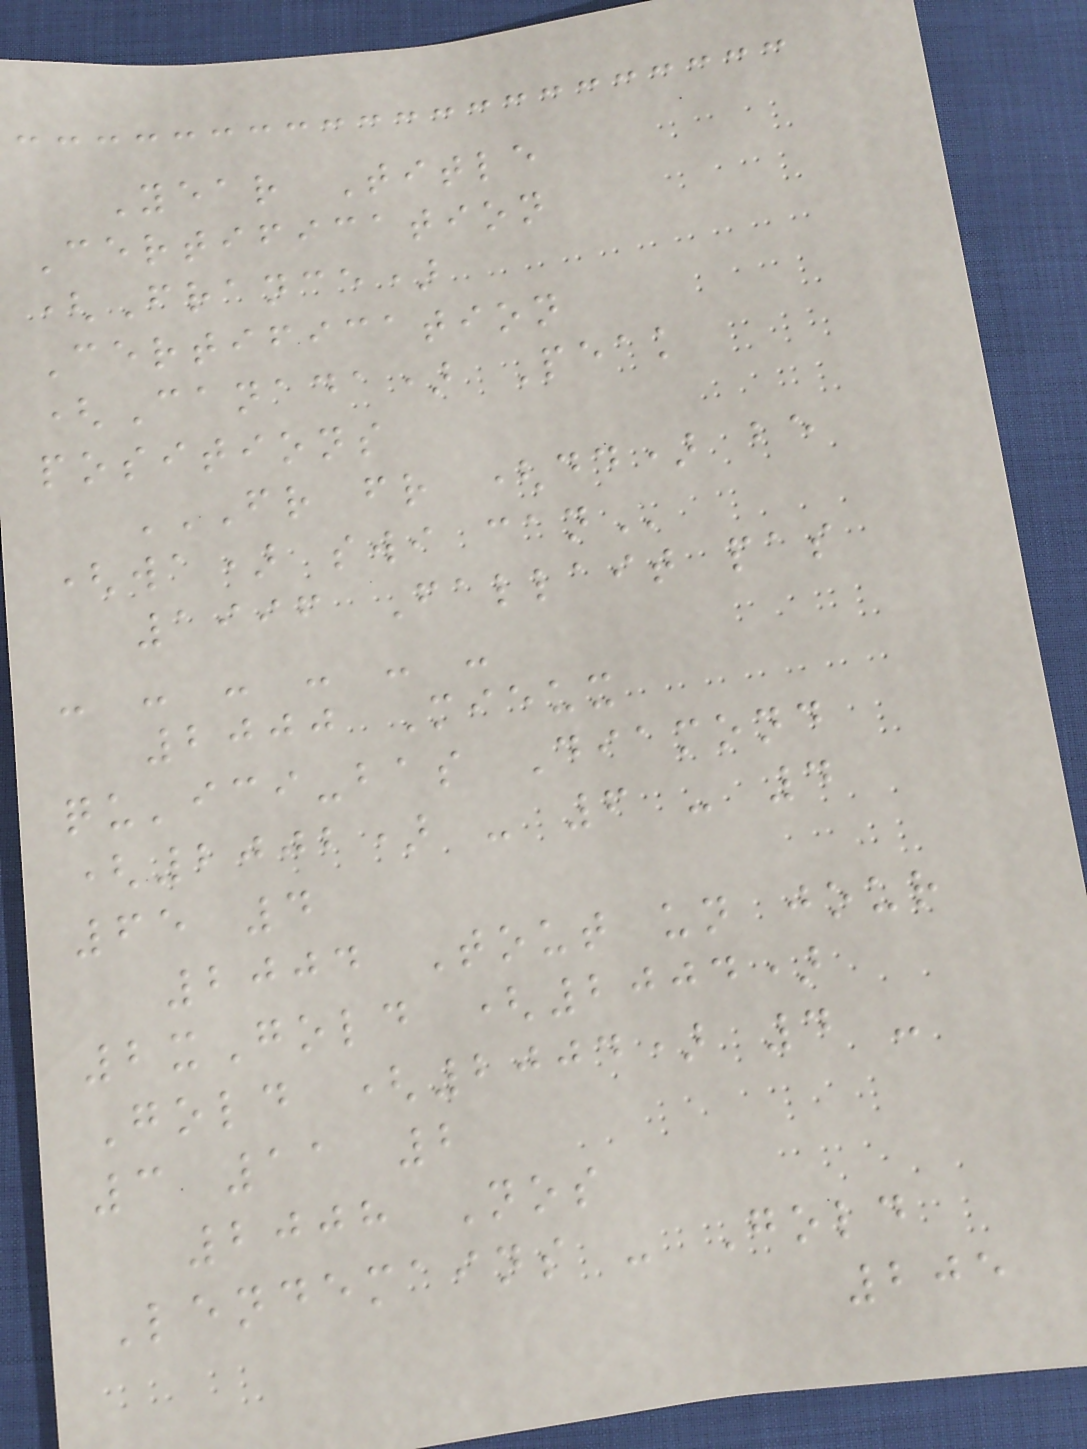Year Title
Certification
(France)
Certification
(Canada) Peak
positions
FR FR (DD) BE
(WA) SWI CAN
1996 Fallait pas
- - - - - -
2000 Mieux
qu'ici-bas Diamond
(2002) - 6 - 4
65 4
2004 Tout un jour
2xGold (2004)
Gold (2004) 4 -
3 11 2
2008 Nos
Lendemains - Gold
205
